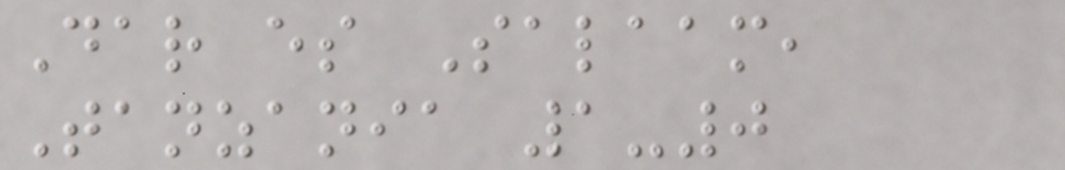Dar es Salaam,
Tanzania 1-0
